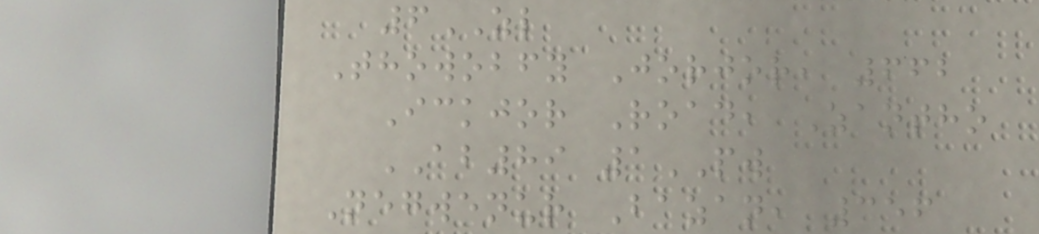6ZL
Thowobfy Jorjor, 662
Ickjor Road, Zantho
AB89 1PW
Negwenur Bazan, 356
